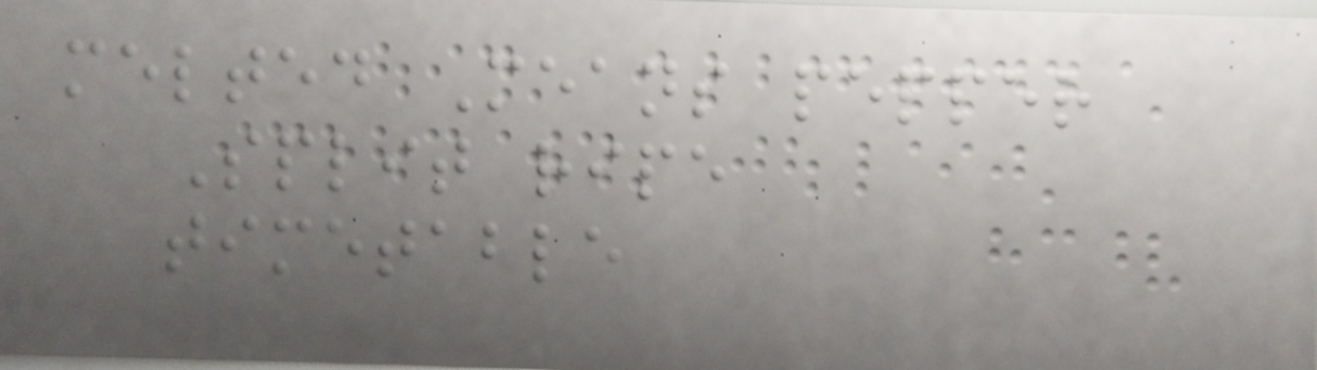melted Means pepper
Split ripe
timetable
